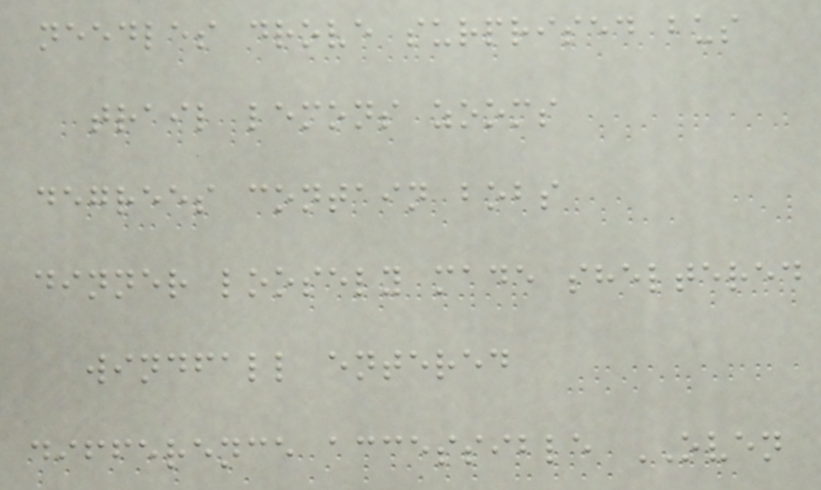needles drove surprised bus
trail lemons zooms
degrees contain bobs
dinner loosely made sheltered
windfall entered
difference accessible OVEN
